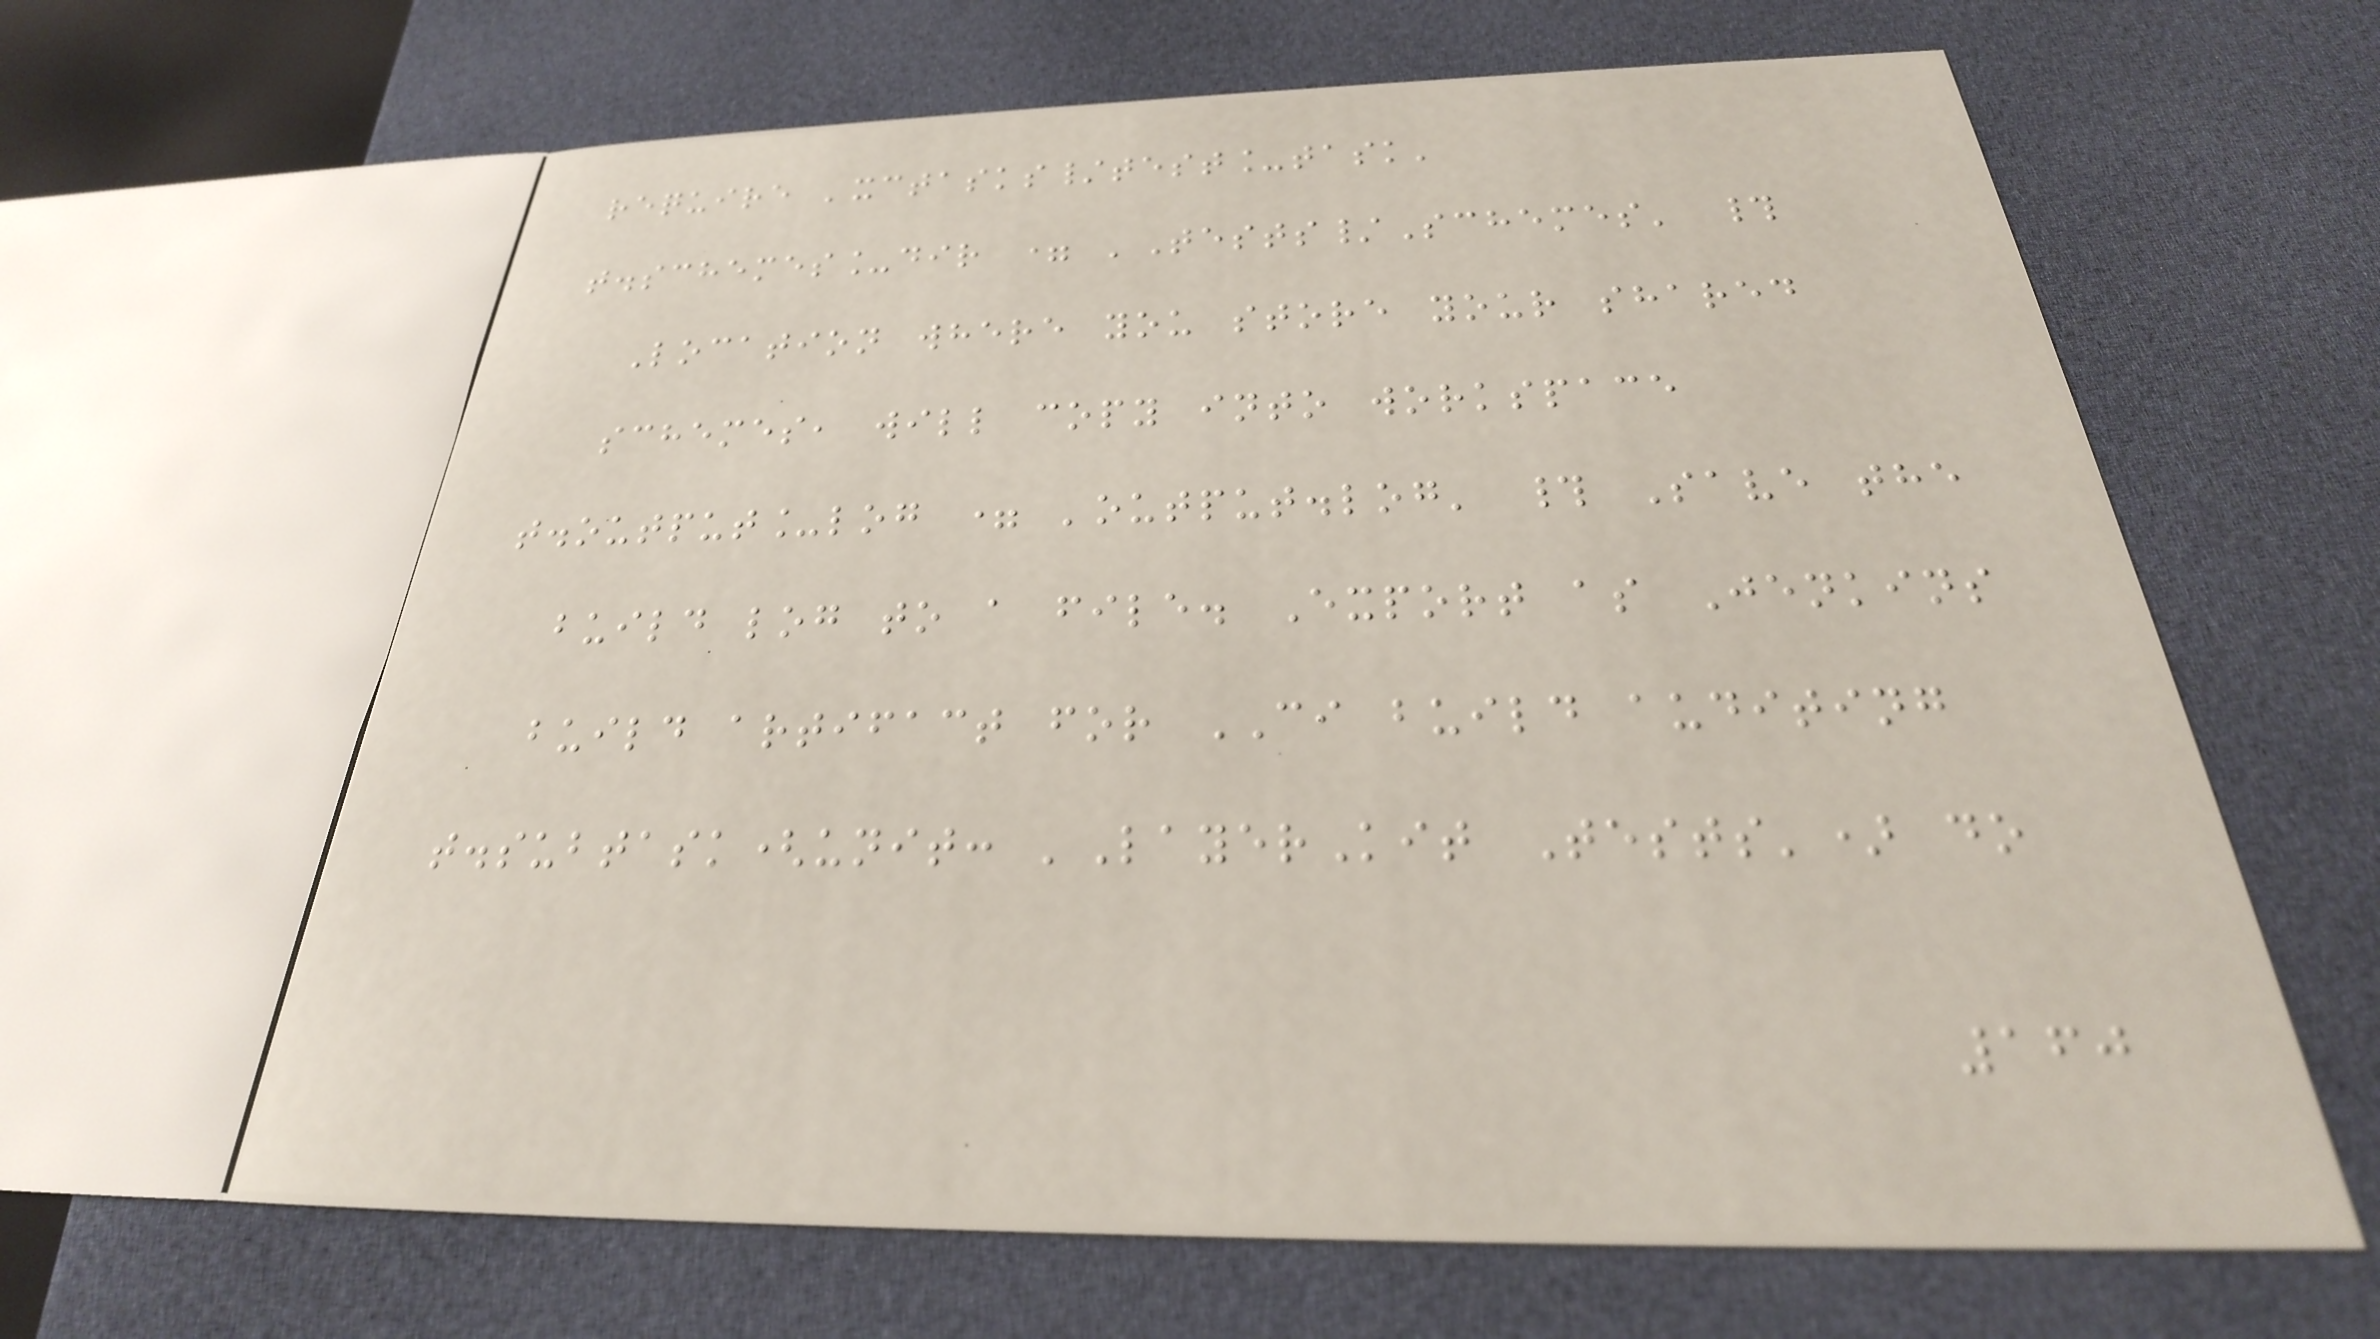require 'xctasks/test_task'
t.schemes_dir = 'Tests/Schemes' #
Location where you store your shared
schemes, will copy into workspace
t.output_log = 'output.log' # Save the
build log to a file. Export as Jenkins
build artifact for CI build auditing
t.subtask(unit: 'LayerKit Tests') do
160
